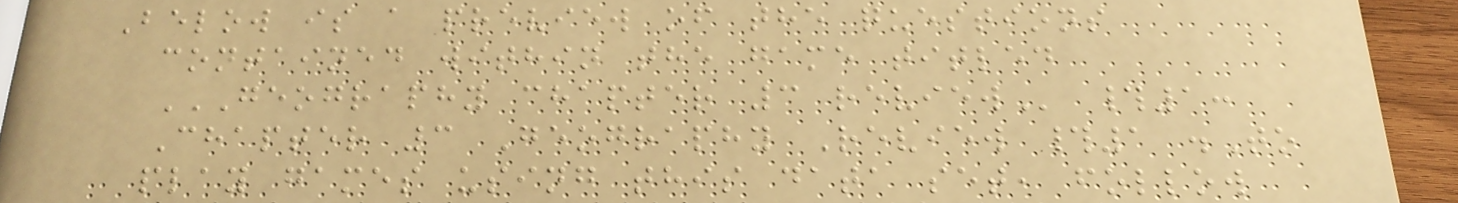Below is a preview of the questions
contained within the game titled
GEOGRAPHY CHAPTER 3 REVIEW #1:
Chapter 3 Geography Review #1 .To
play games using this data set, follow
